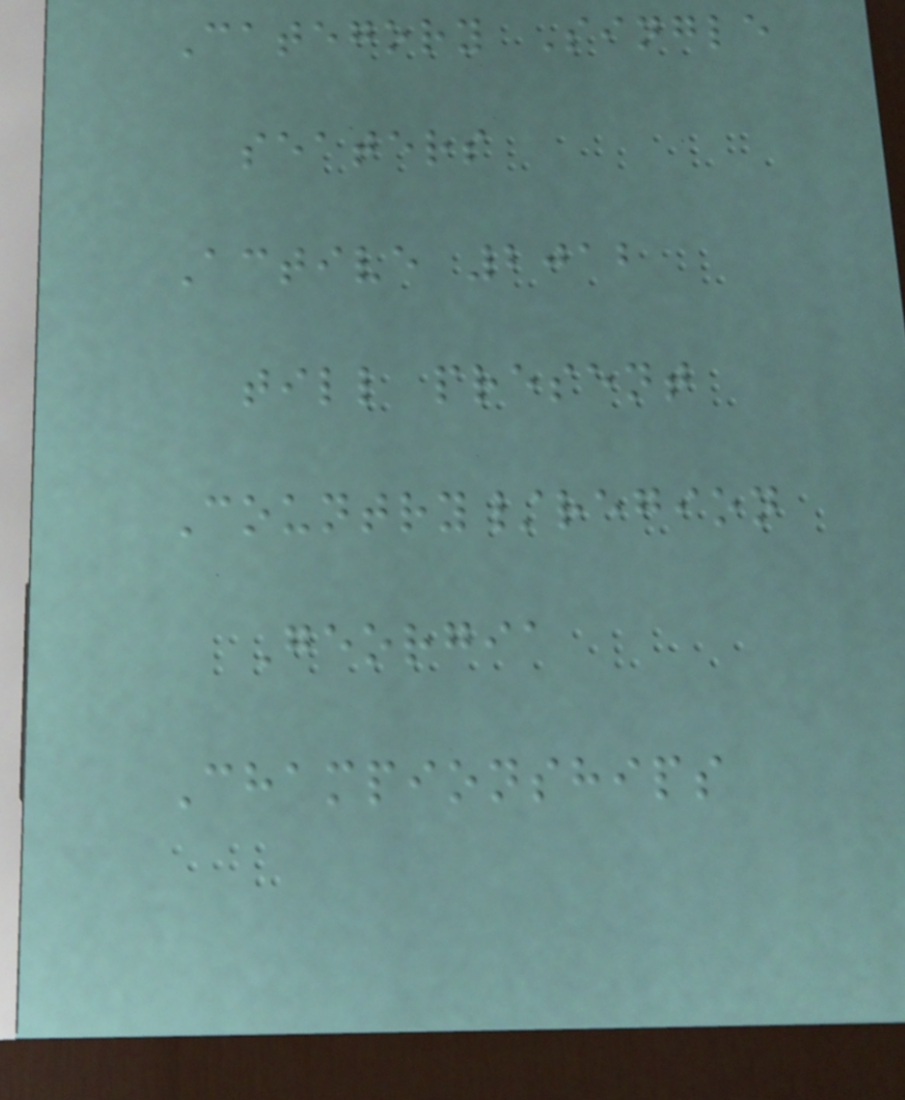Category Single
seaters
Active 2012
till present
Country/region
Georgia
Championships
